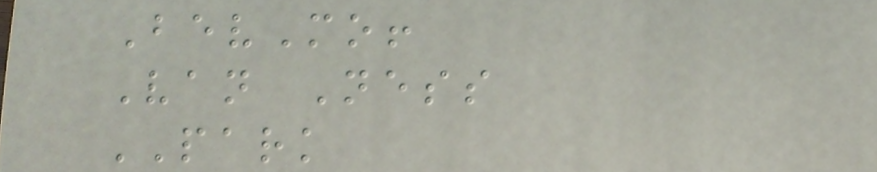BevMo!
Van Ness
PARK
